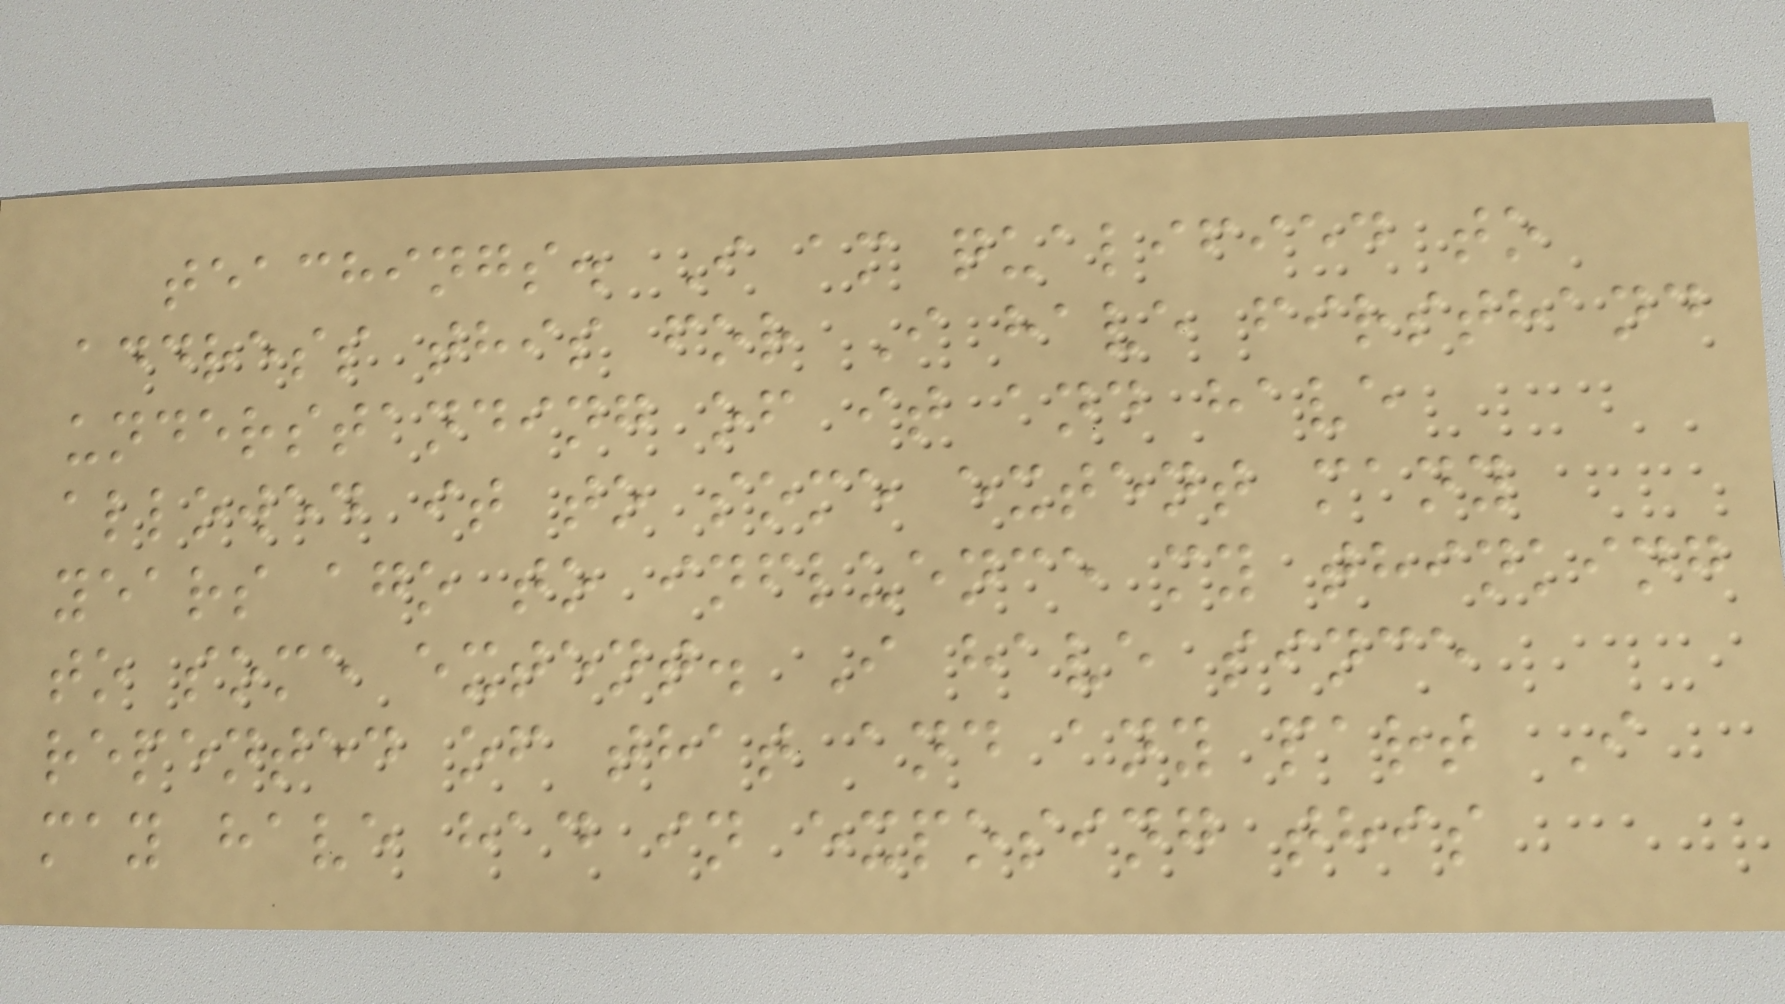teachings. I am qualified to
address this for I have firsthand
understanding of it and have
allowed it to some extent many
years ago to influence my thinking
to some extent. I have since
repented of that and any part I
may have had in exposing this
